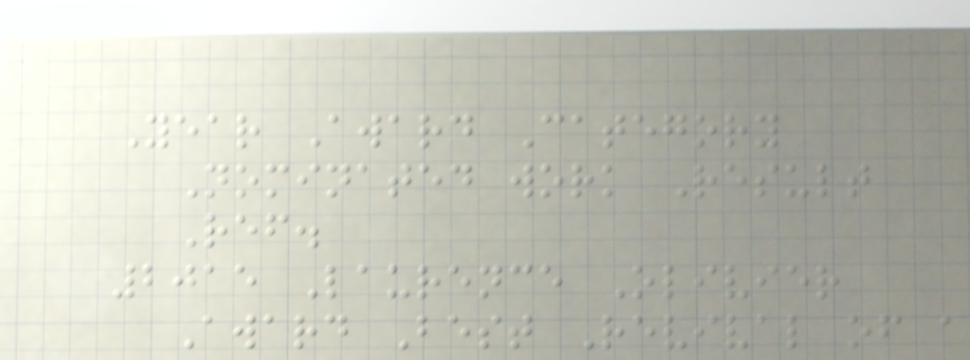Year Award Category
Nominated work Result
Ref.
2015 Laurence Olivier
Award Best Revival of a
